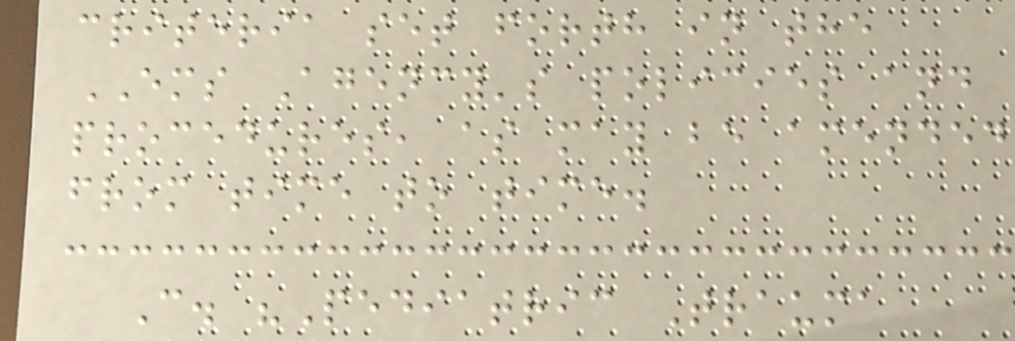criteria set forth in the
EMS Agency's policies and
procedures, as may be amended
from time to time.
C. "Pediatric Trauma
